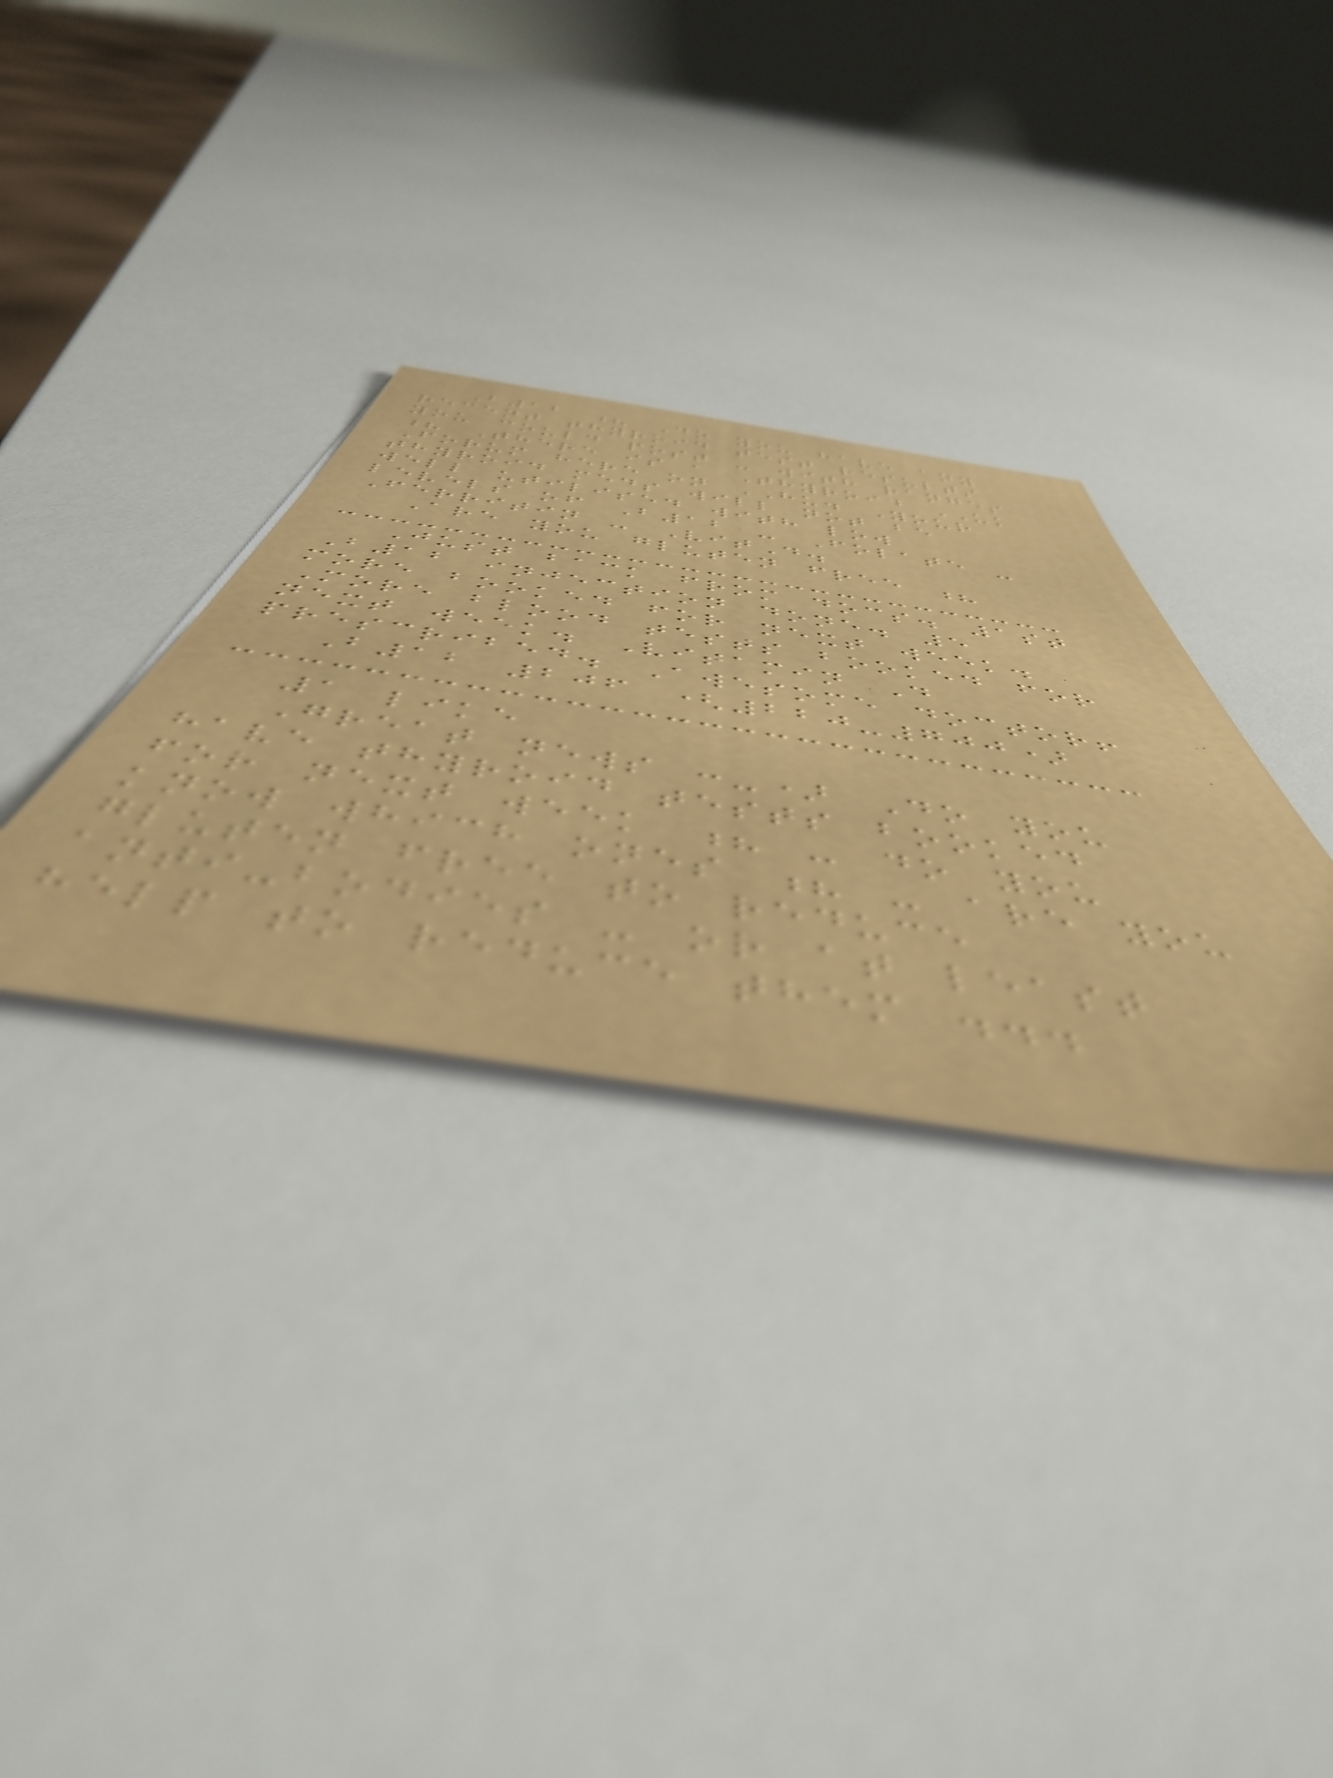B12 ? Do you have any
recent thyroid test results
you could post - with ranges
? There is a Thyroid UK
Forum here on HU. Your
thyroid meds will not be
well utilised with low
levels of B12 - Folate -
Ferritin - VitD.
Are you gluten free ?
Just back from docs. 1st
B12 injection done. 5
more booked for next week.
More blood tests booked for
next week. Vitamin D
prescribed. Awesome doctor!
B12 206 (220-700)
1 like
Great news :-) Do you
have thyroid tests booked
for next week ? - do you
know which ones ? - are you
gluten free to reduce
anti-bodies - or at least
help to reduce them ...
